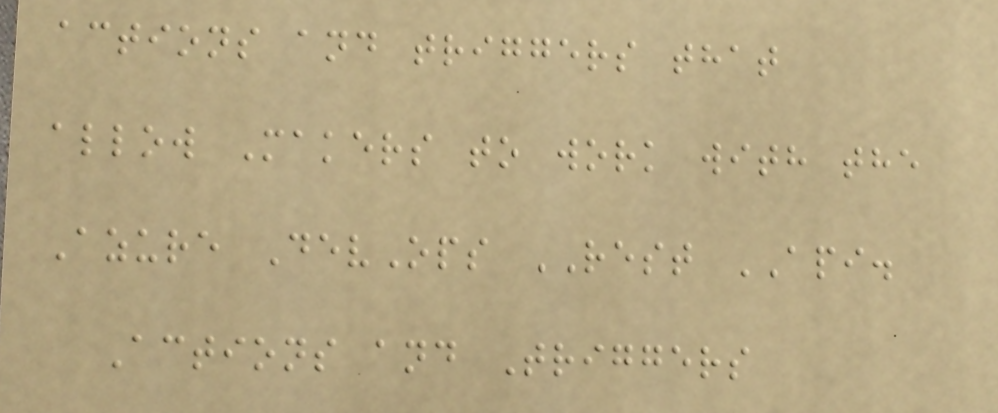actions and triggers that
allow Makers to work with the
Azure DevOps REST API.
Actions and Triggers
